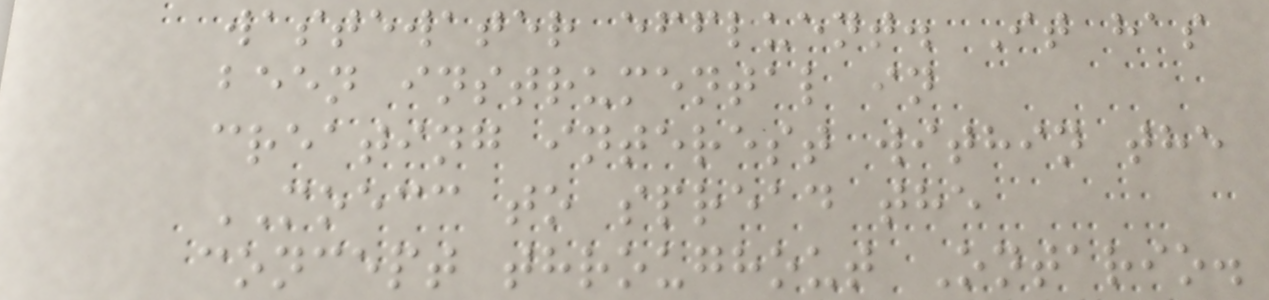wastewater effluent. It has
been instrumental in
creating interest within the
MOECC to spread the
concept throughout Ontario.
